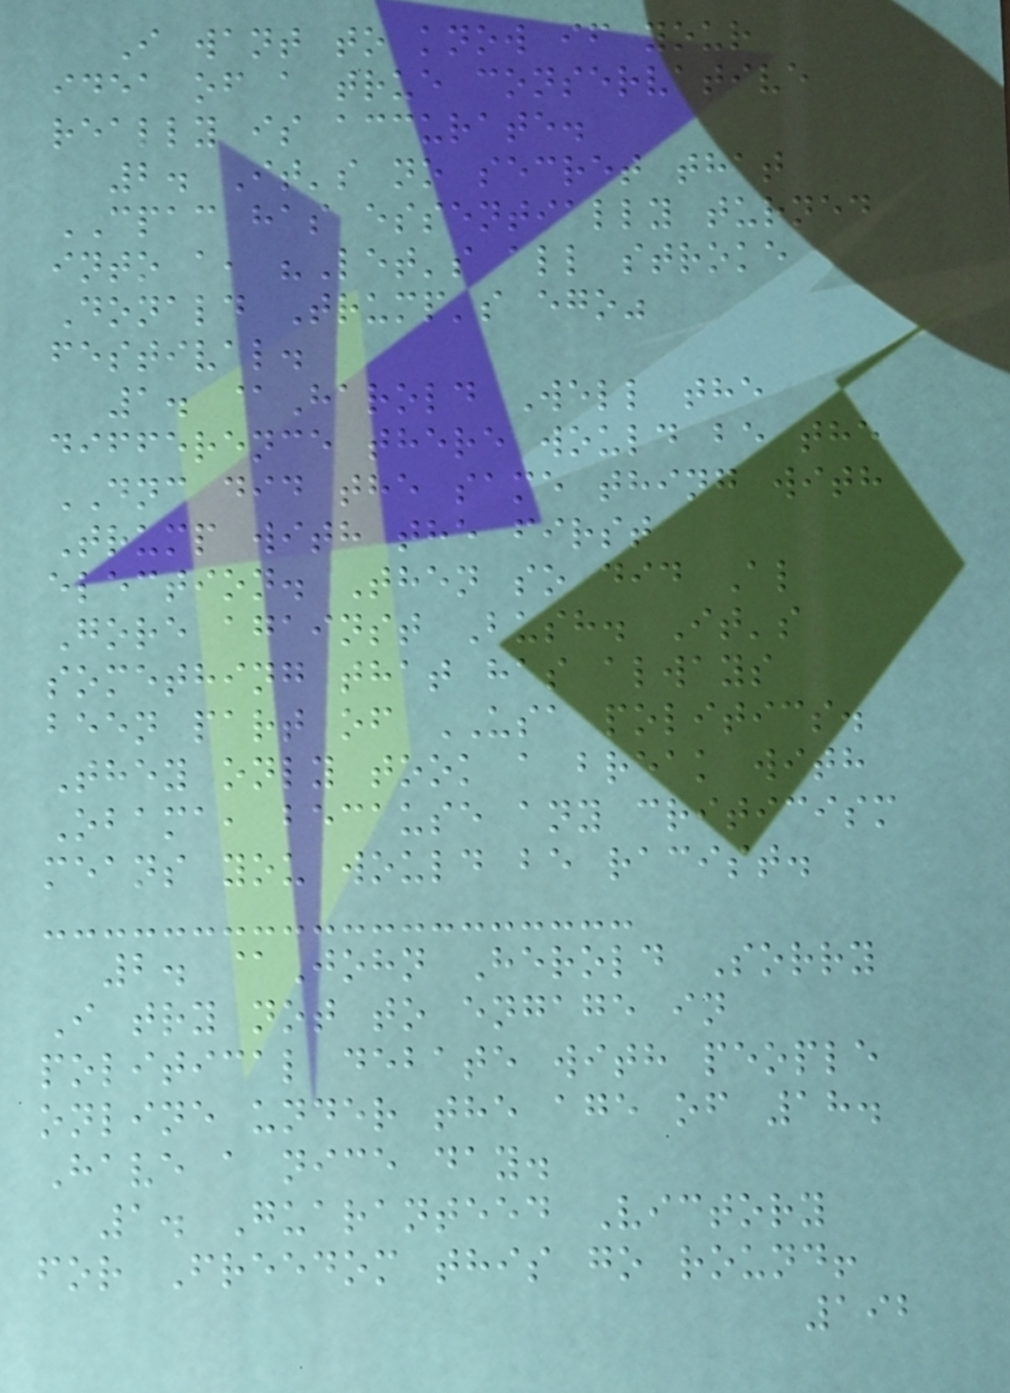I want to know if your
idea of a true conservative
really is accurate.
2. It's no secret that
CPAC has essentially turned
into a, "Let's all stroke
Donald Trump's ego"
festival.
1. @Harold Well the
difference there would be the
DNC did the same thing with
Trump with the first
election. Then so did Al
Gore against Bush. It's
something that has always
been part of USA politics.
They only took a break with
Obama, because any criticism
means you would be racist.
2. @John Herold Sorry
I try not to engage in
political debate with people
online under the age of 18.
Have a nice day.
1. Guaranteed Victory
for Freedom this go round!
192
